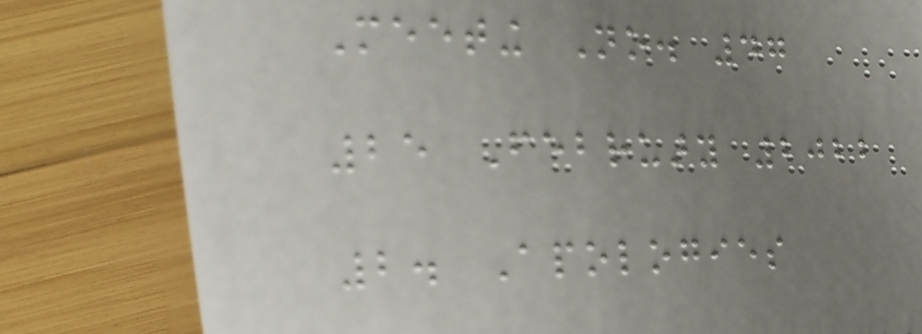Meeting No. 47
25 February 2022
2. Apologies
